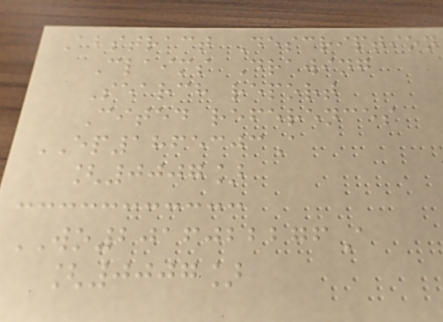Abstract Description
Claims Drawing
Search report
Cited references
EP1865303A
[0007]
WO2016022276A
[0007]
